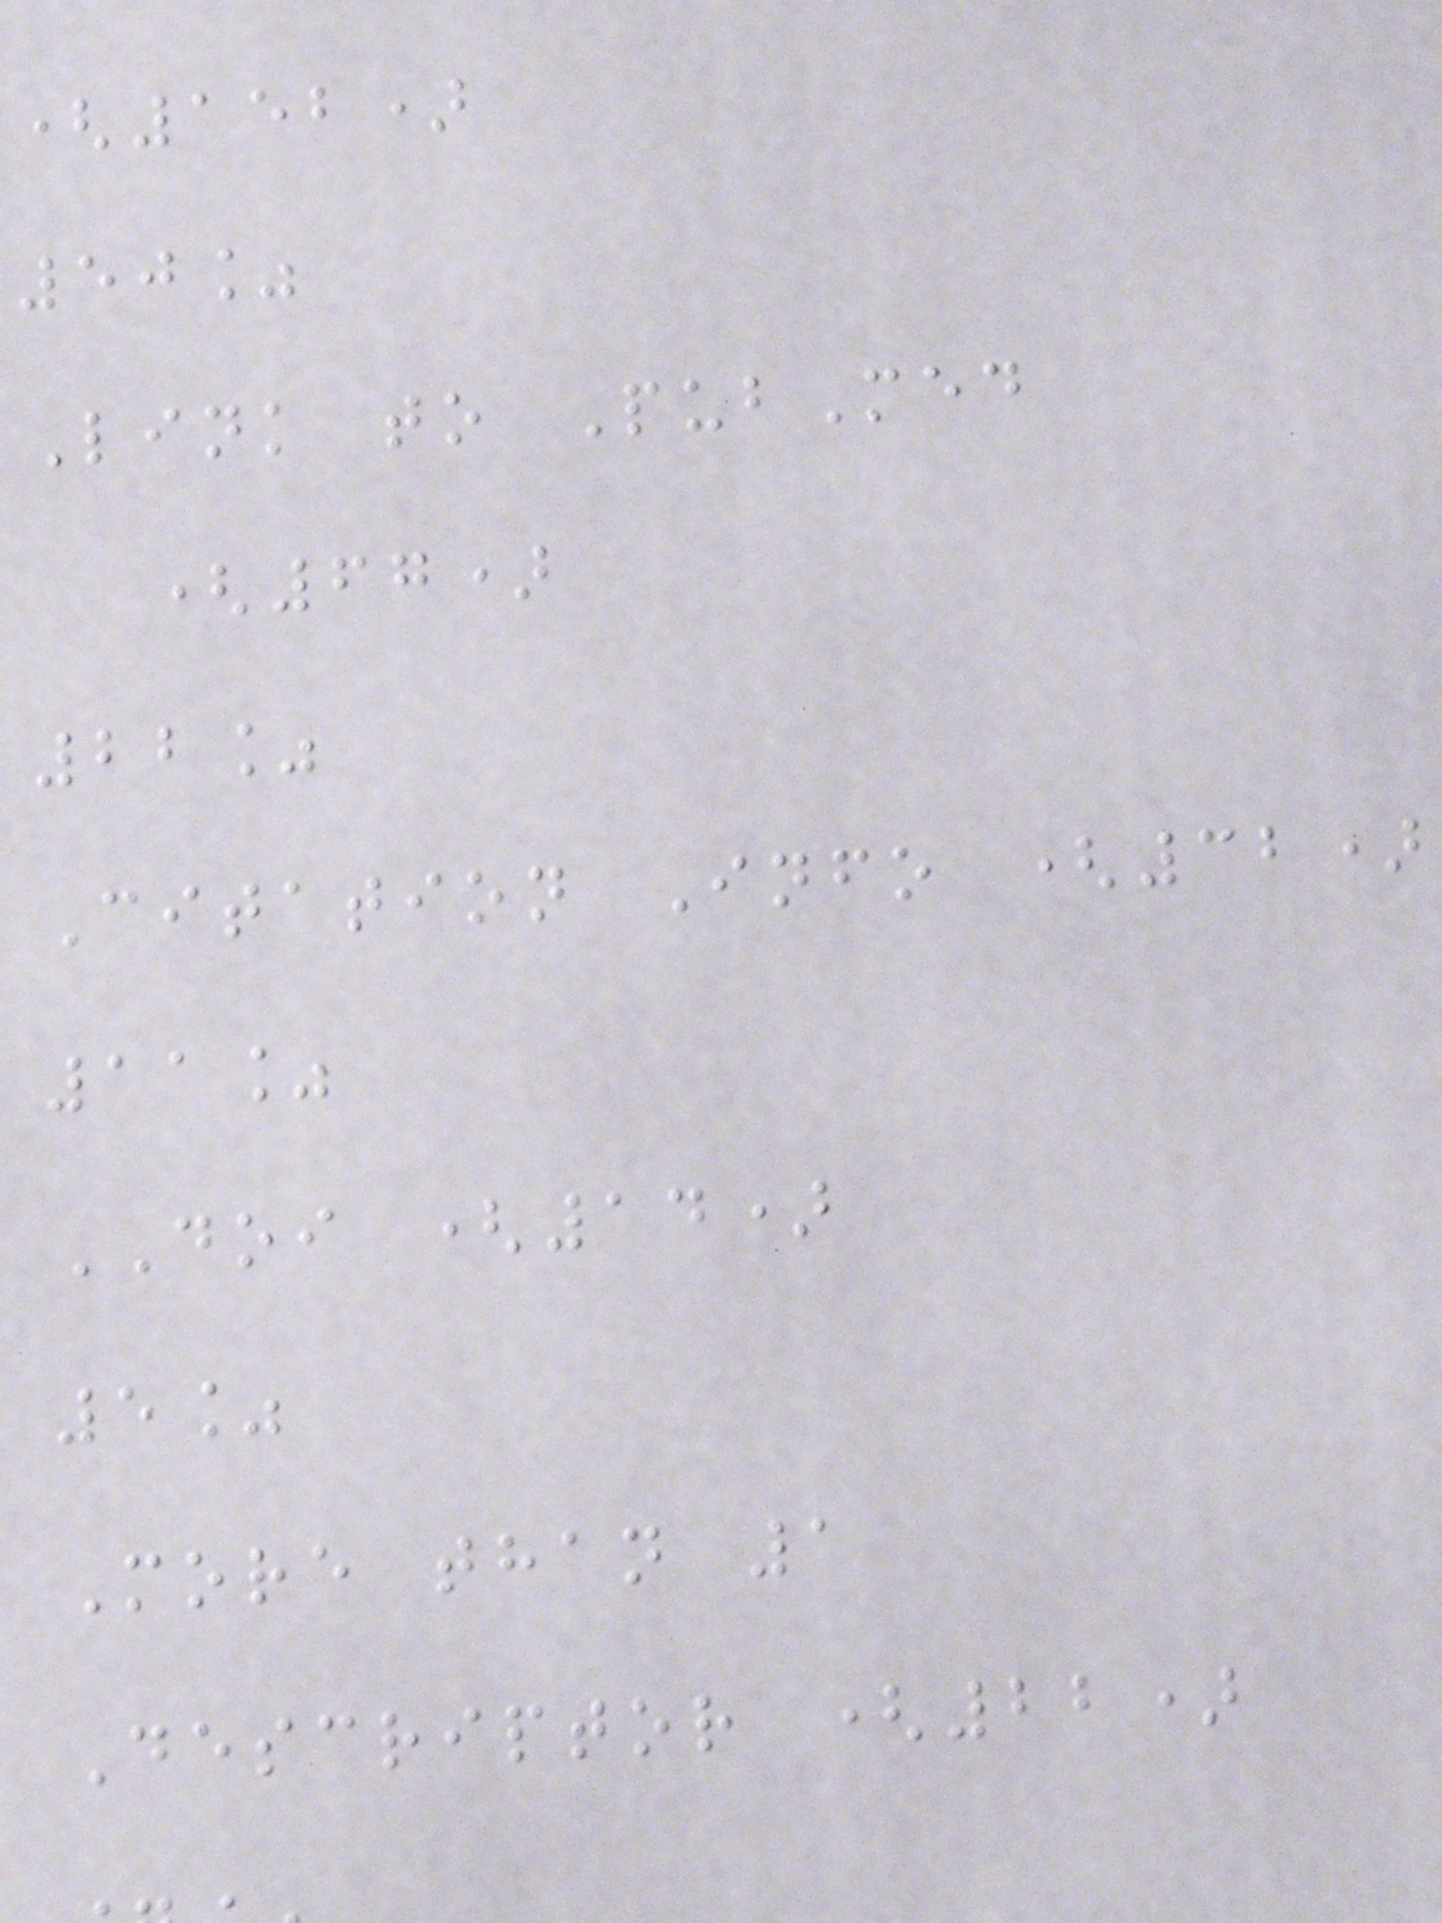(152)
50%
Link to PubMed
(67)
22%
Citation Info (32)
11%
DOI (14)
5%
More than 1
Descriptor (22)
